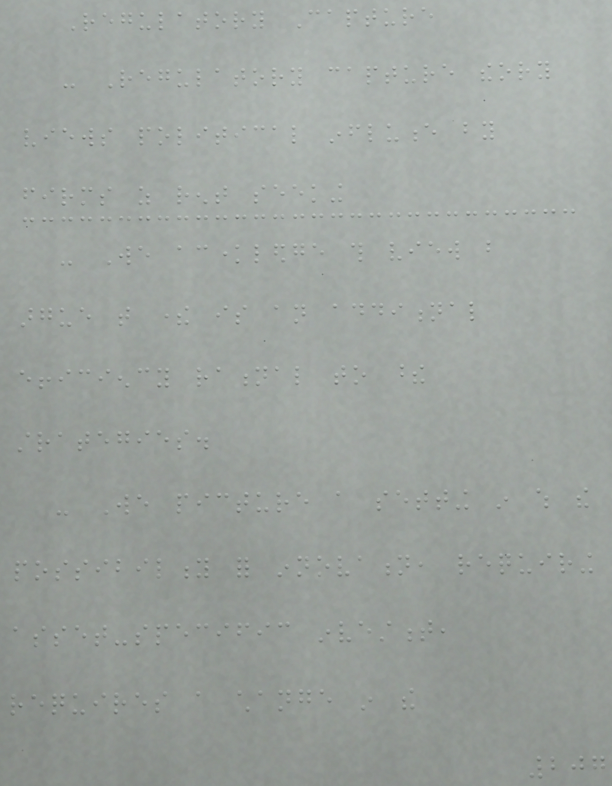Regulatory Capture
- Regulatory capture theory
views political influence by
firms as rent seeking
- We acknowledge this view but
argue that there is an additional
efficiency rational to these
strategies.
- We picture a setting in which the
possibility for innovation, requiring
asset-specific investment,
requires a change in the
207
